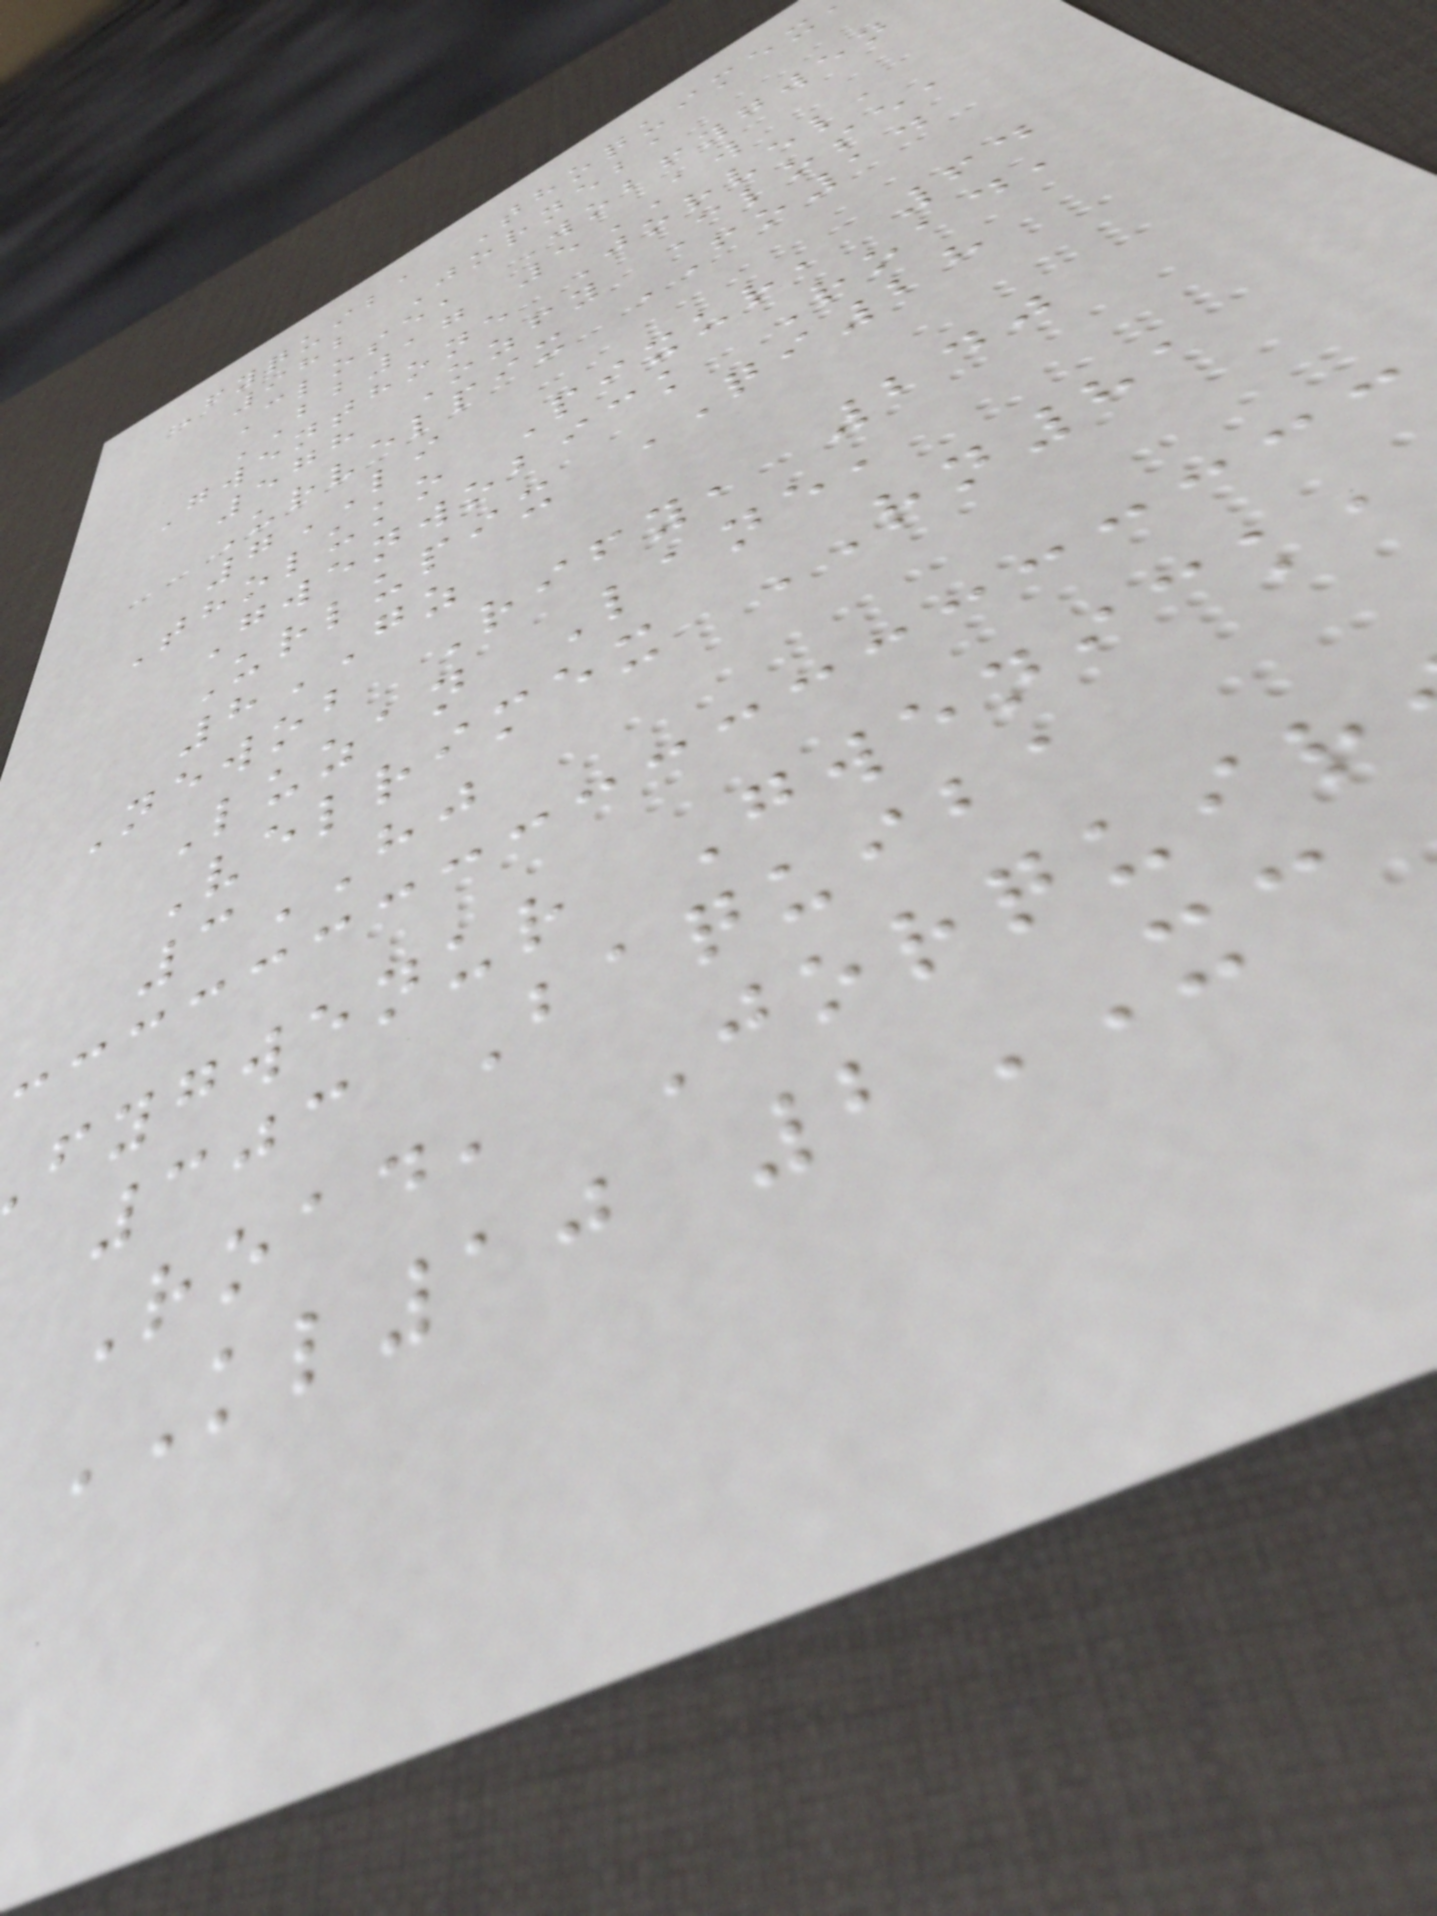Fyquiba Thoquimex
982 Jorneba
Close, Wobfygwen
BB17 5AW
Gwenthone Jorvel,
578 Ozfy Close,
Urvelpix FO14
7LI
Tholuko Pixur, 64
Gwenwobick Road,
Urlupix QI28
8GZ
Newob Rify, 240
Luzan Lane,
Velrimex RN81
3HJ
fygwenur Gwenick,
303 Baquiba
Road, Jorquir
KL10 2XC
